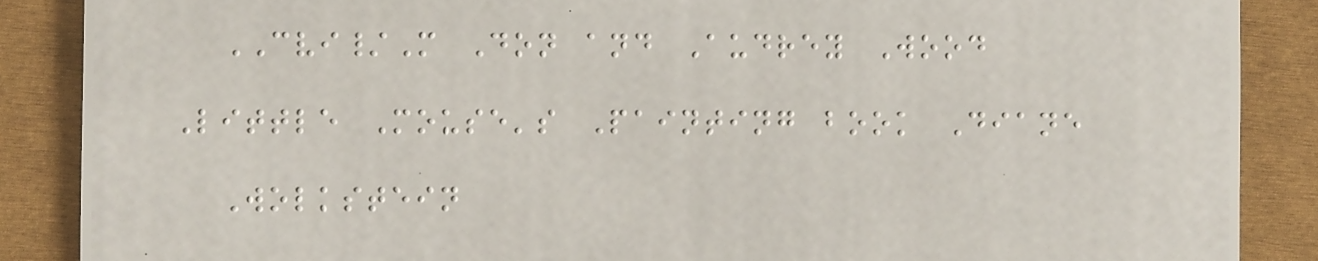CVI/M Don and Audrey Wood
Little Mouse's Painting book Diane
Wolkstein
